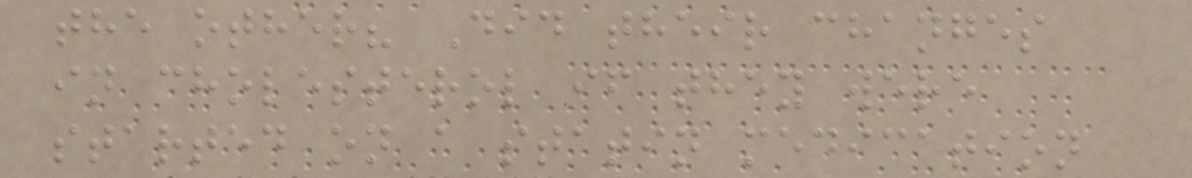the other? Did their changes
in cholesterol if they were
started on a statin medication
